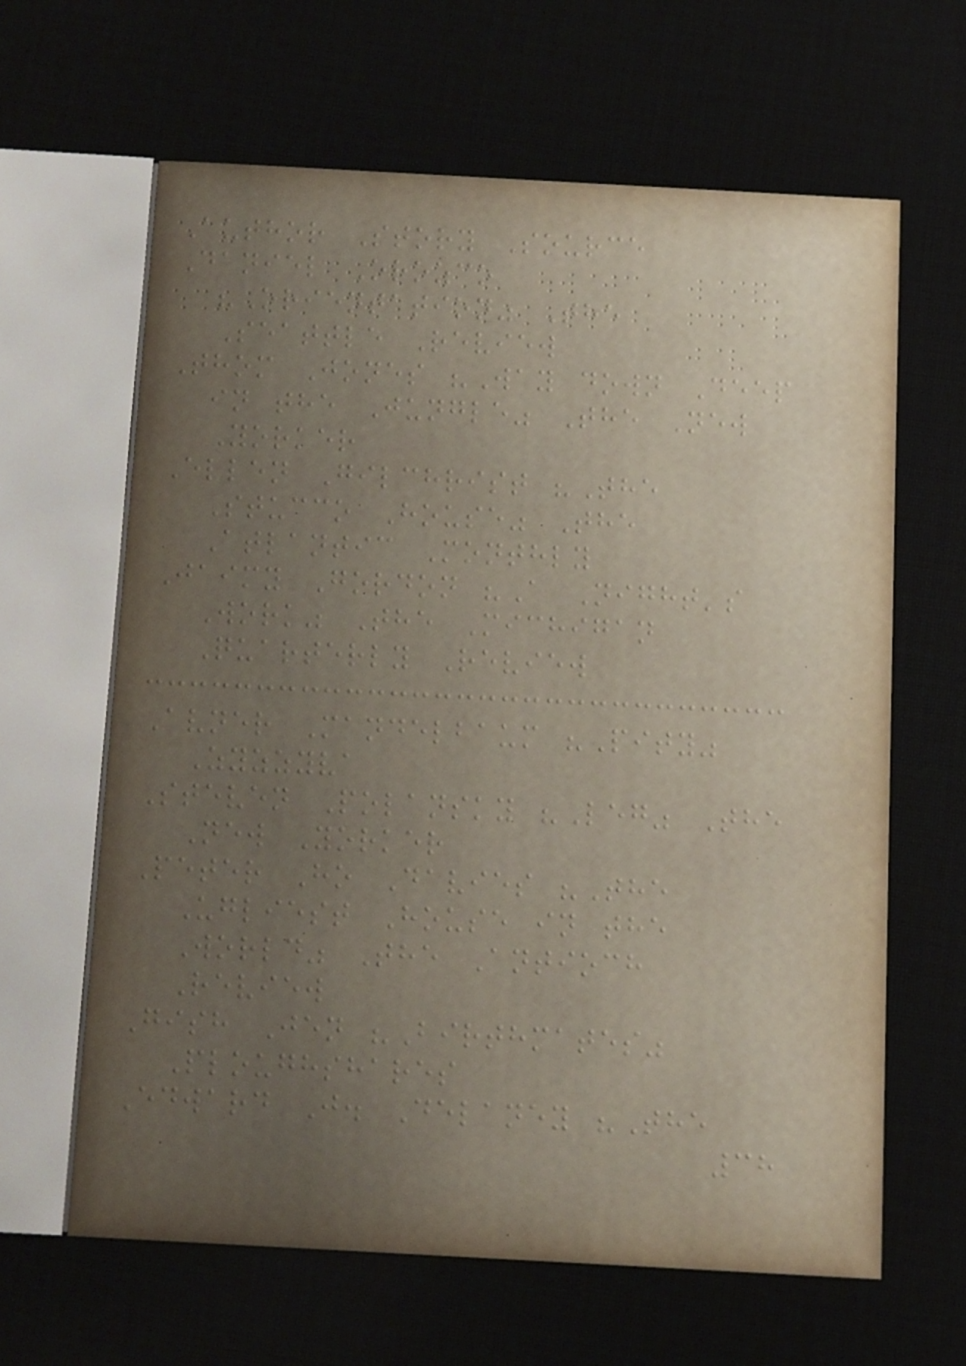Author Story Source
Daniel Orozco
"Orientation" The
Seattle Review
Thom Jones "Way down Deep
in the Jungle" The New
Yorker
Ellen Gilchrist "The
Stucco House" The
Atlantic Monthly
Jaimy Gordon "A Night's
Work" The Michigan
Quarterly Review
Avner Mandelbaum "Pity"
Zyzzyva
Steven Polansky "Leg" The
New Yorker
Peter Ho Davies "The
Ugliest House in the
World" The Antioch
Review
Gish Jen "Birthmates"
Ploughshares
Edward J. Delaney "The
38
